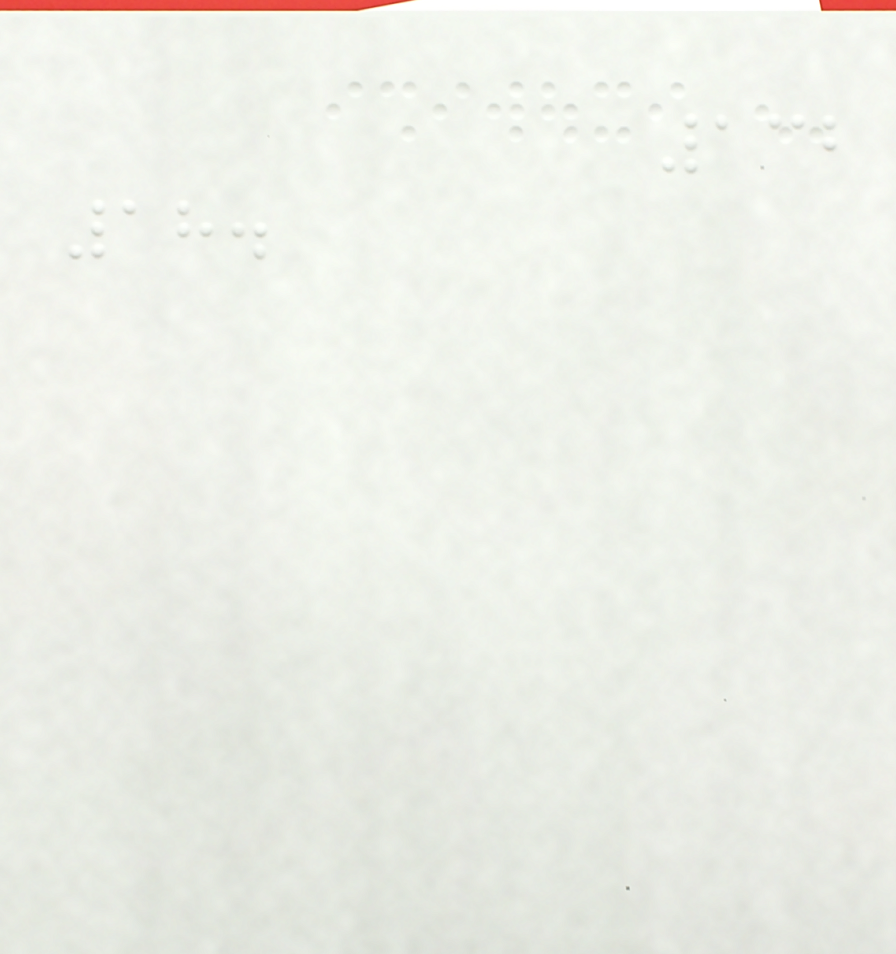132
18.
